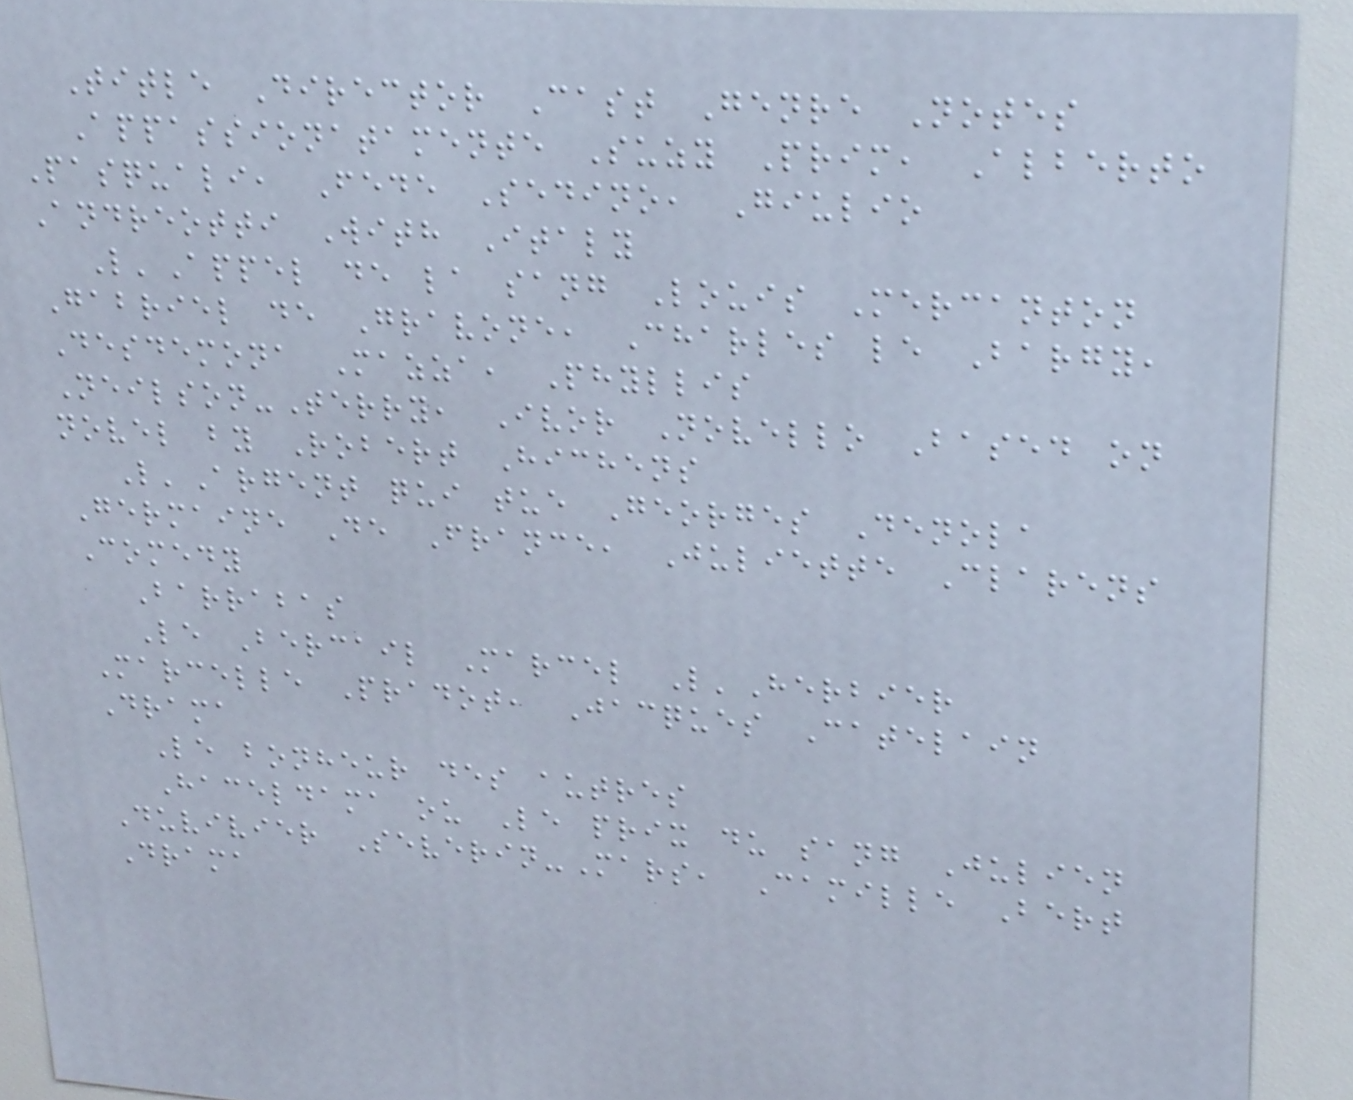Title Director Cast Genre Notes
Appassionatamente Suzy Prim, Alberto
Pasquali, Fede Sedino, Giulio
Andreotti With Italy
L'Appel de la sang Louis Mercanton
Gabriel de Gravone, Charles le Bargy,
Desdemona Mazza, Phyllis
Neilson-Terry, Ivor Novello Based on
novel by Robert Hichens
L'Argent qui tue Georges Denola
Germaine De France, Juliette Clarens
Comedy
Barrabas
Le Bercail Marcel L'Herbier
Marcelle Pradot, Jacques Catelain
Drama
Le bonheur des autres
Haceldama ou Le prix du sang Julien
Duvivier Severin-Mars, Camille Bert
Drama
